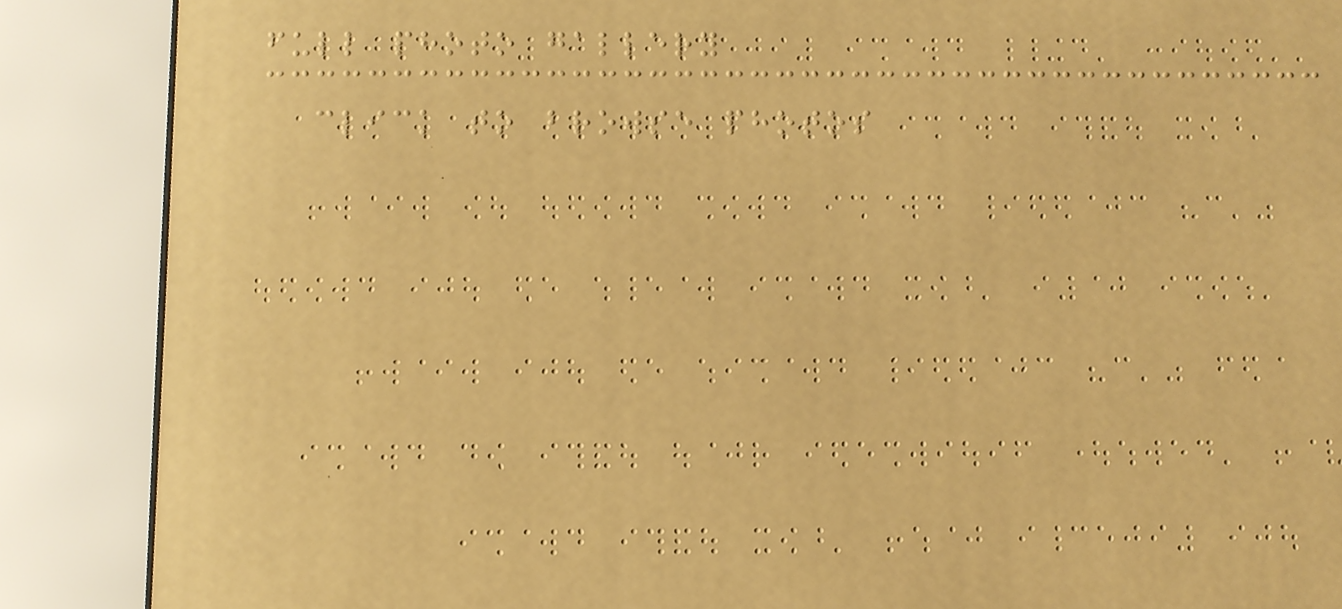full photo gallery
click to browse photos
